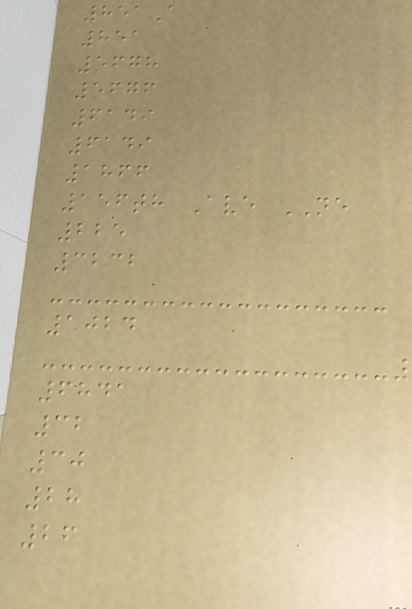851A
851
5678
5676
6149
6149
1866
156th Ave NE
225
3232
1024
6841
32
30
28
26
